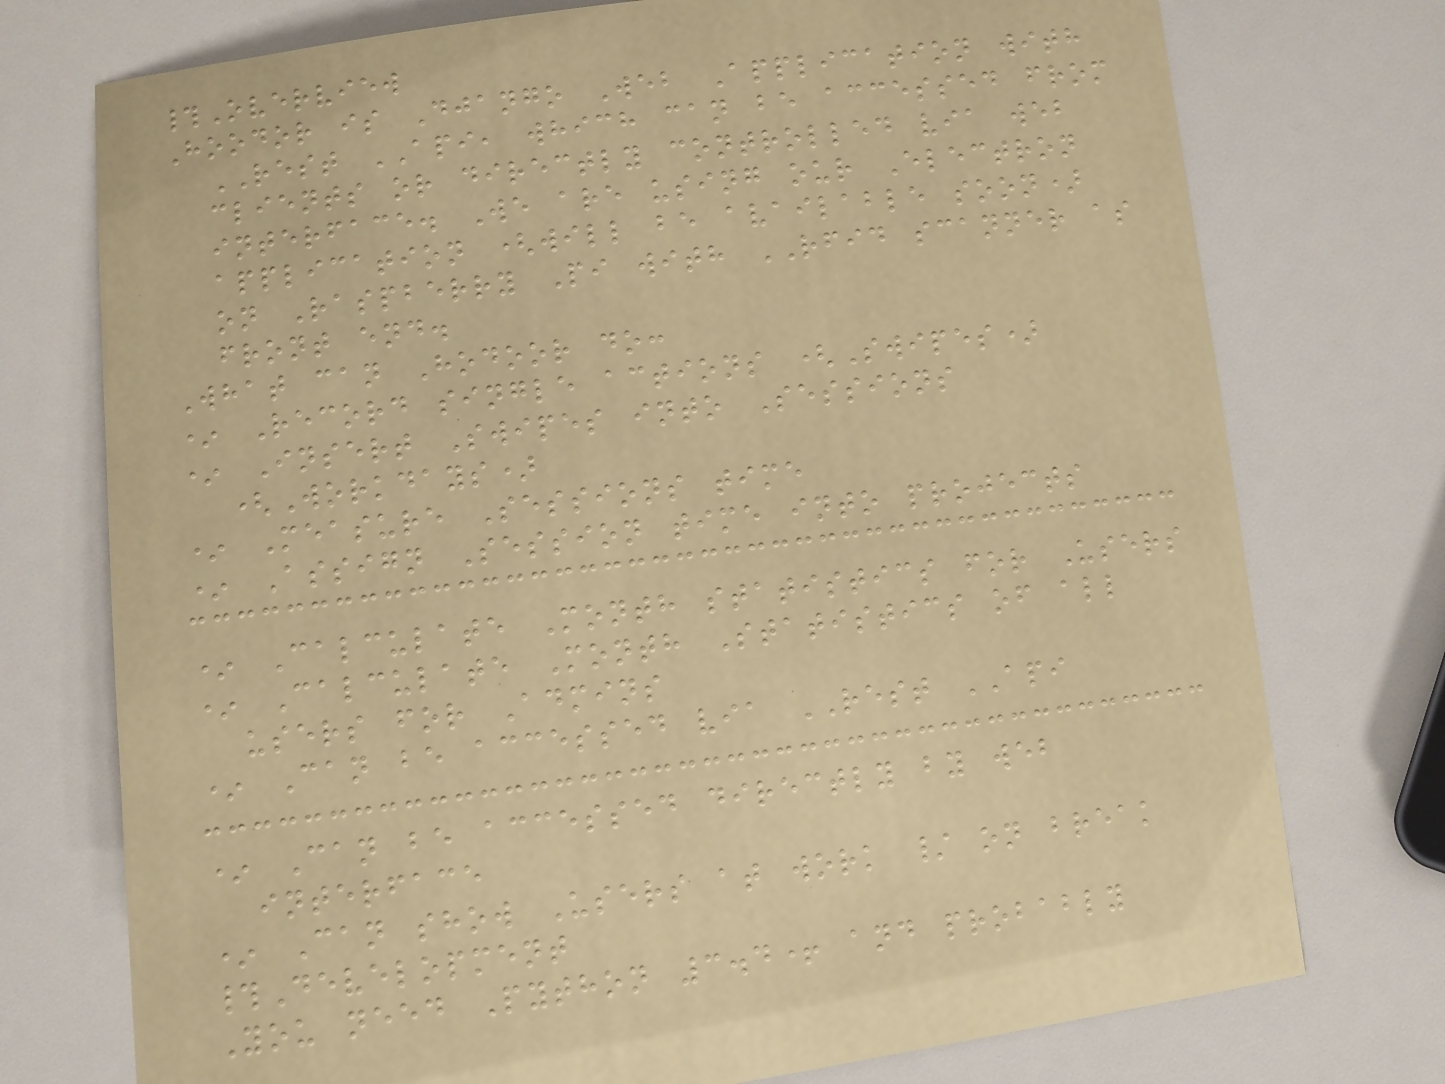#Overview
Hoodor is Django Web Application with
REST API, which can be accessed from
clients or directly controlled via web
interface. We are using our Electron
application (will be available soon)
on Raspberry Pi with RFID scanner as
front end.
What can Hodoor do:
* Record single actions (Swipes)
* Insert Swipes into Sessions
(Workdays)
* Measure Sessions time
* Assign Session time into projects
* Calculate Month statistics for Users
* Calculate Month Statistics of all
users for Admins
* Can be accessed via REST API
* Can be accessed directly by web
interface
* Can show Users at work / on break
#Development
You need Python 3.4+ and probably
